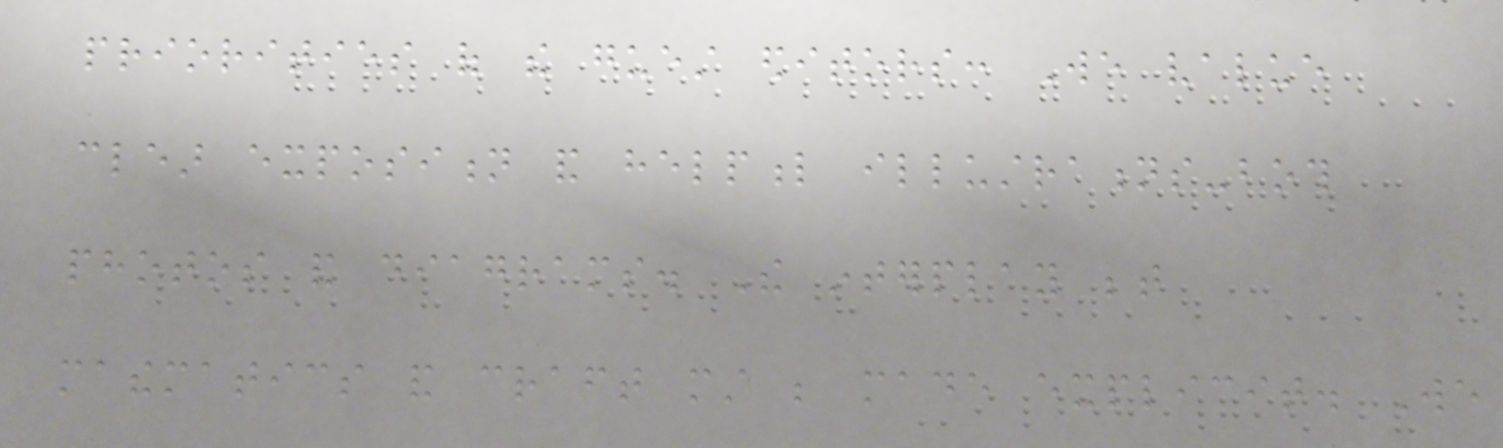priorities of the guest editors: We value
clear exposition and helpful illustrations-both
photos and diagrams. The interplay between
mathematics and craft must be made explicit. We
